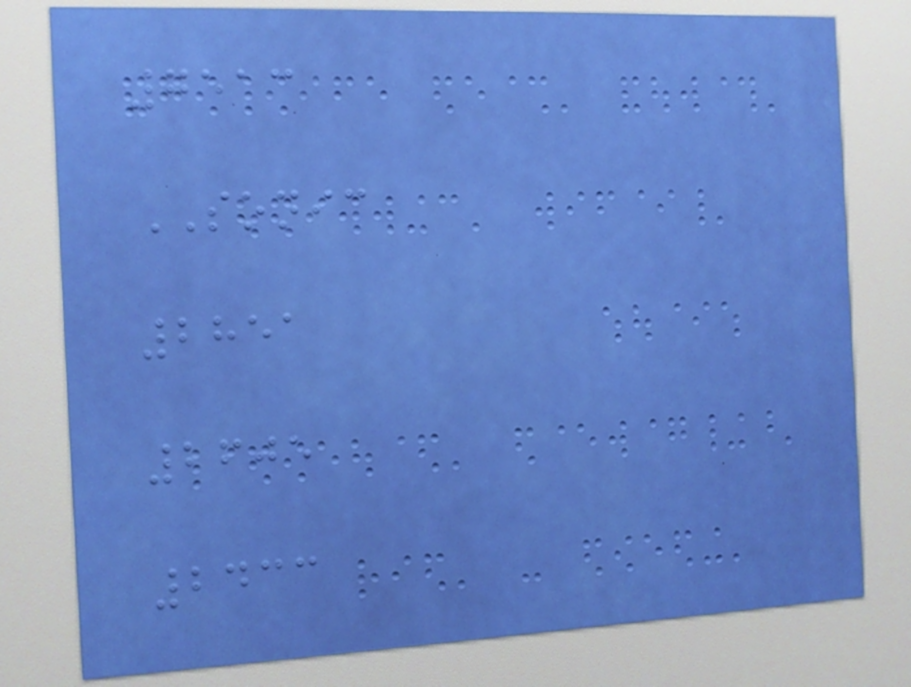7513
SONIC
2851
2605
2433
